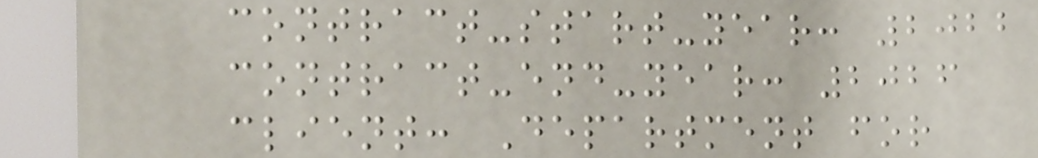contract-start-year: 2022
contract-end-year: 2026
client: Department for
